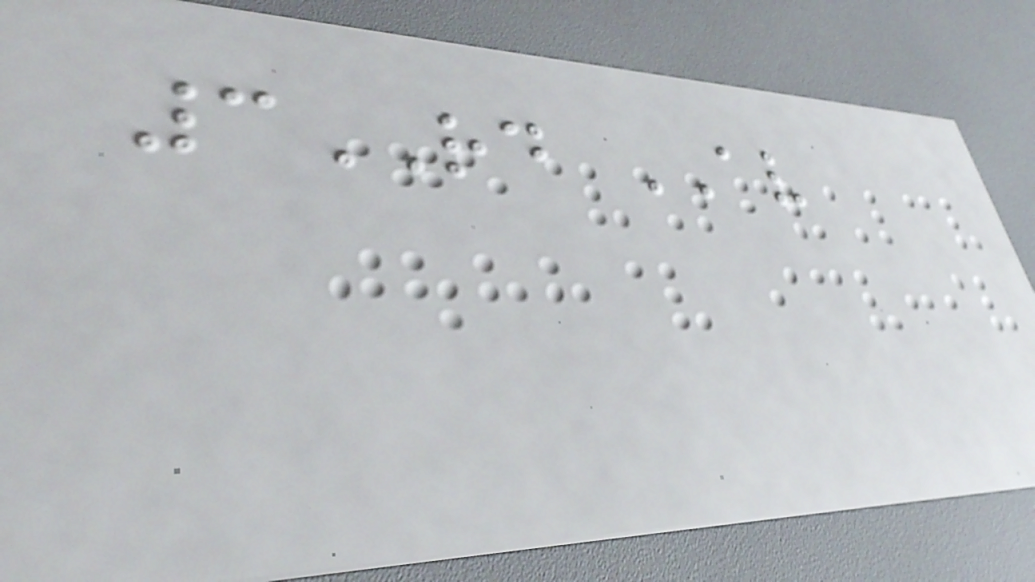3RD AV
